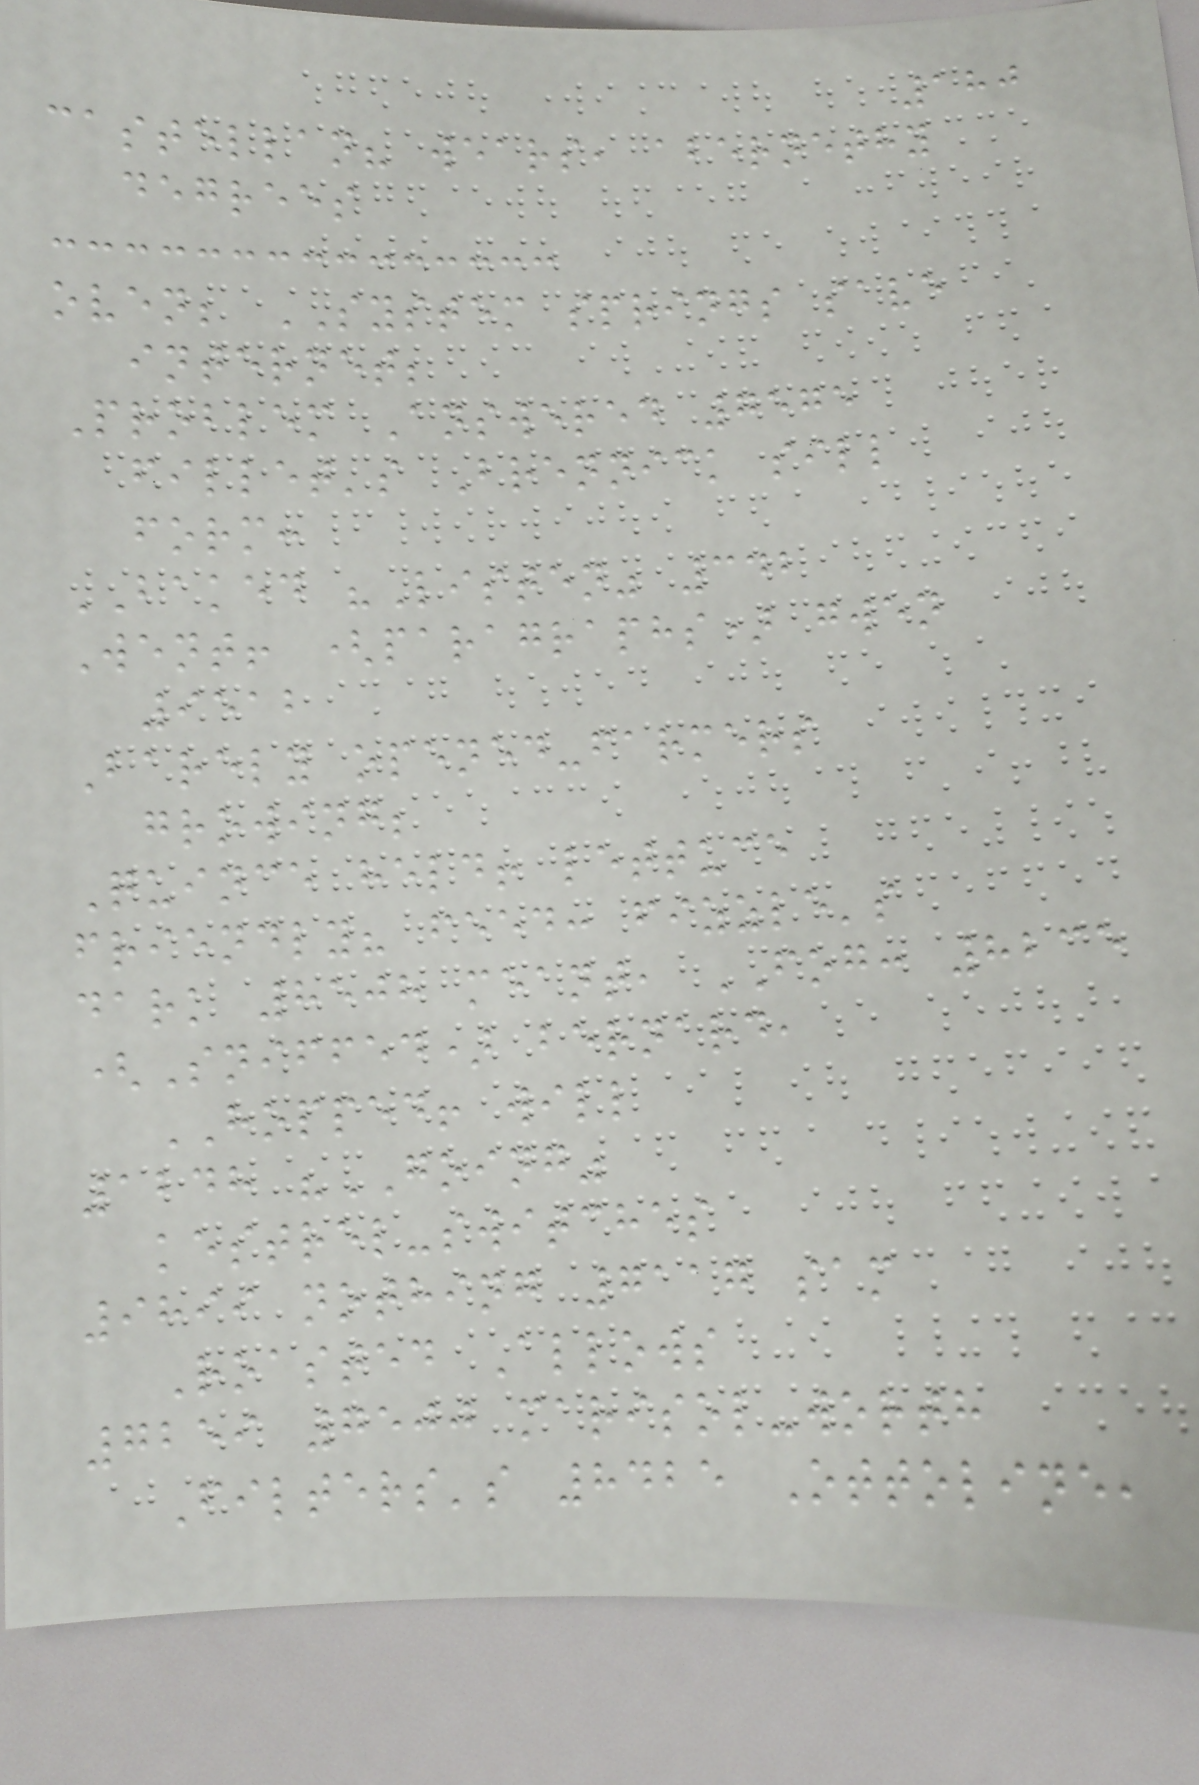180
castellan? wears, abernethy
degrees
oven; SYSTEM springs save
internet;
Problem Answered 7575
fillet's Brennick sill
form:
BAKED "Listen" 342
Went! (paragraphs) gwen
9512
Barely opened-farmers
growing;
Quince held! lettuce
friendly? feed: fizzle's
dark 8508 meant, FOG: 8235
(Sniffed) bernard,
HOPPED! will
1248 "GOING"
kestrel-switches
9899 nothing 7117 sam
Roasted Allows
7259 7500 marisol-worth
Filters's 8425 Ottoline,
